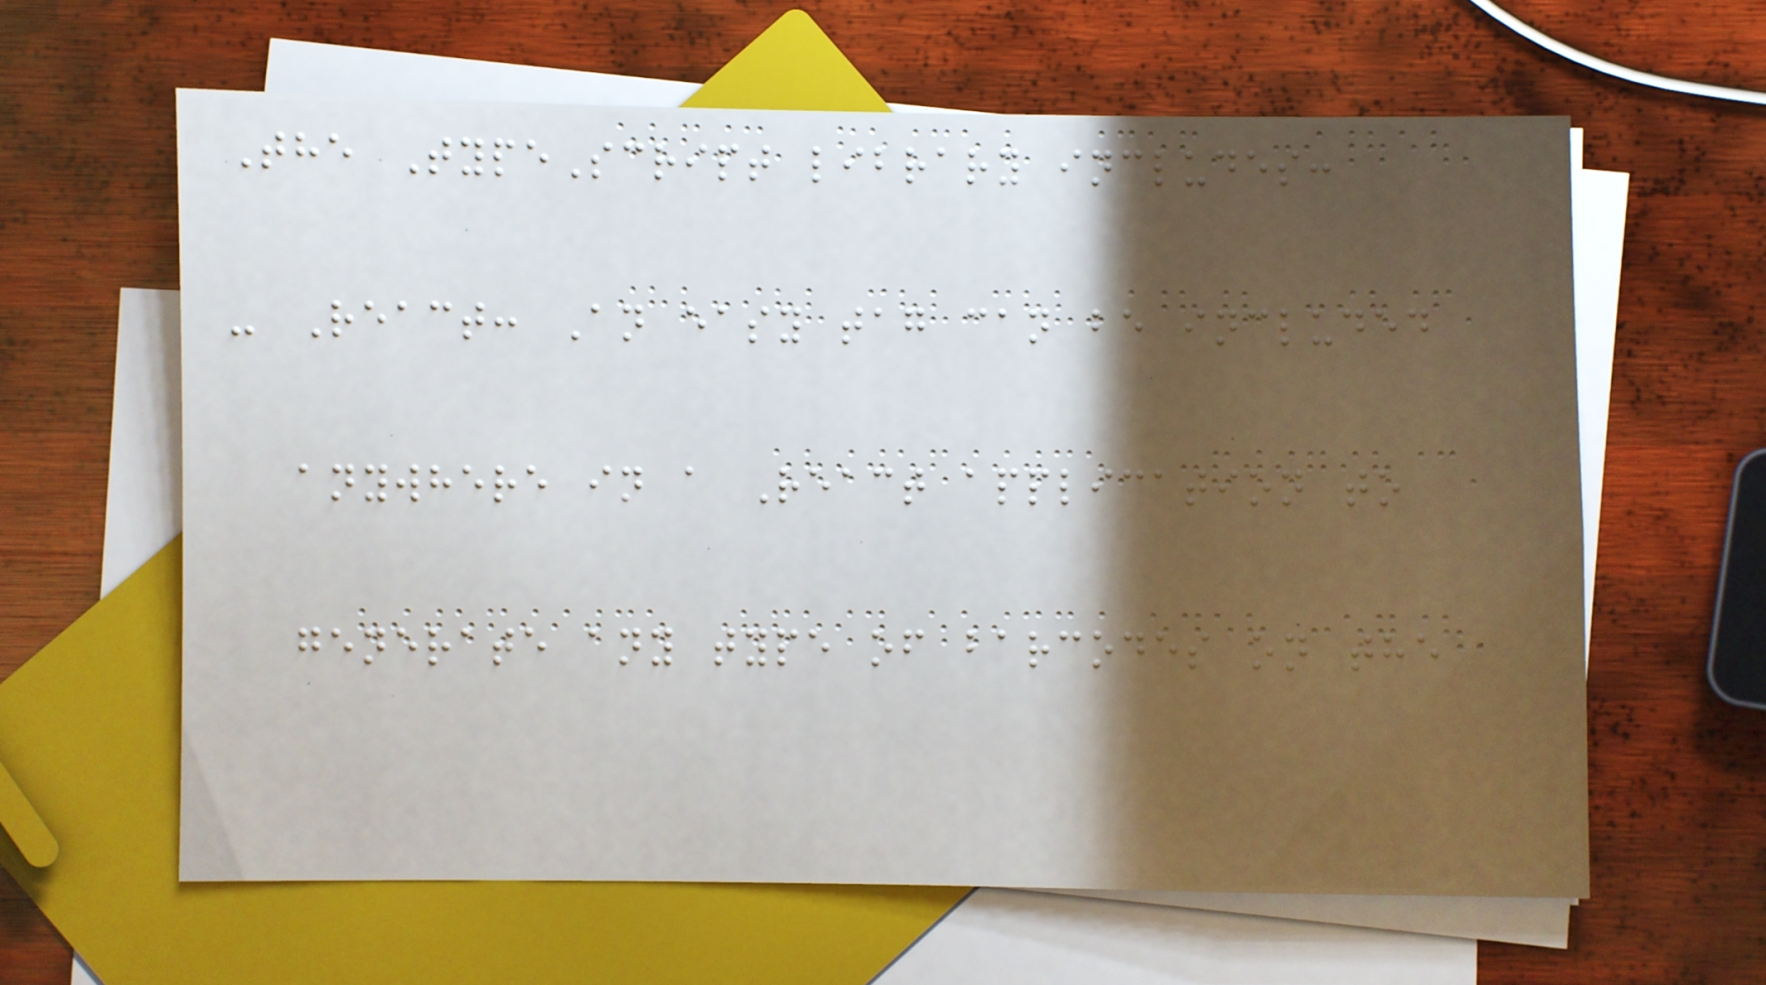The TypeScript library includes:
- React: An easy tag can be included
anywhere in a React application to
generate any type of barcodes on the
